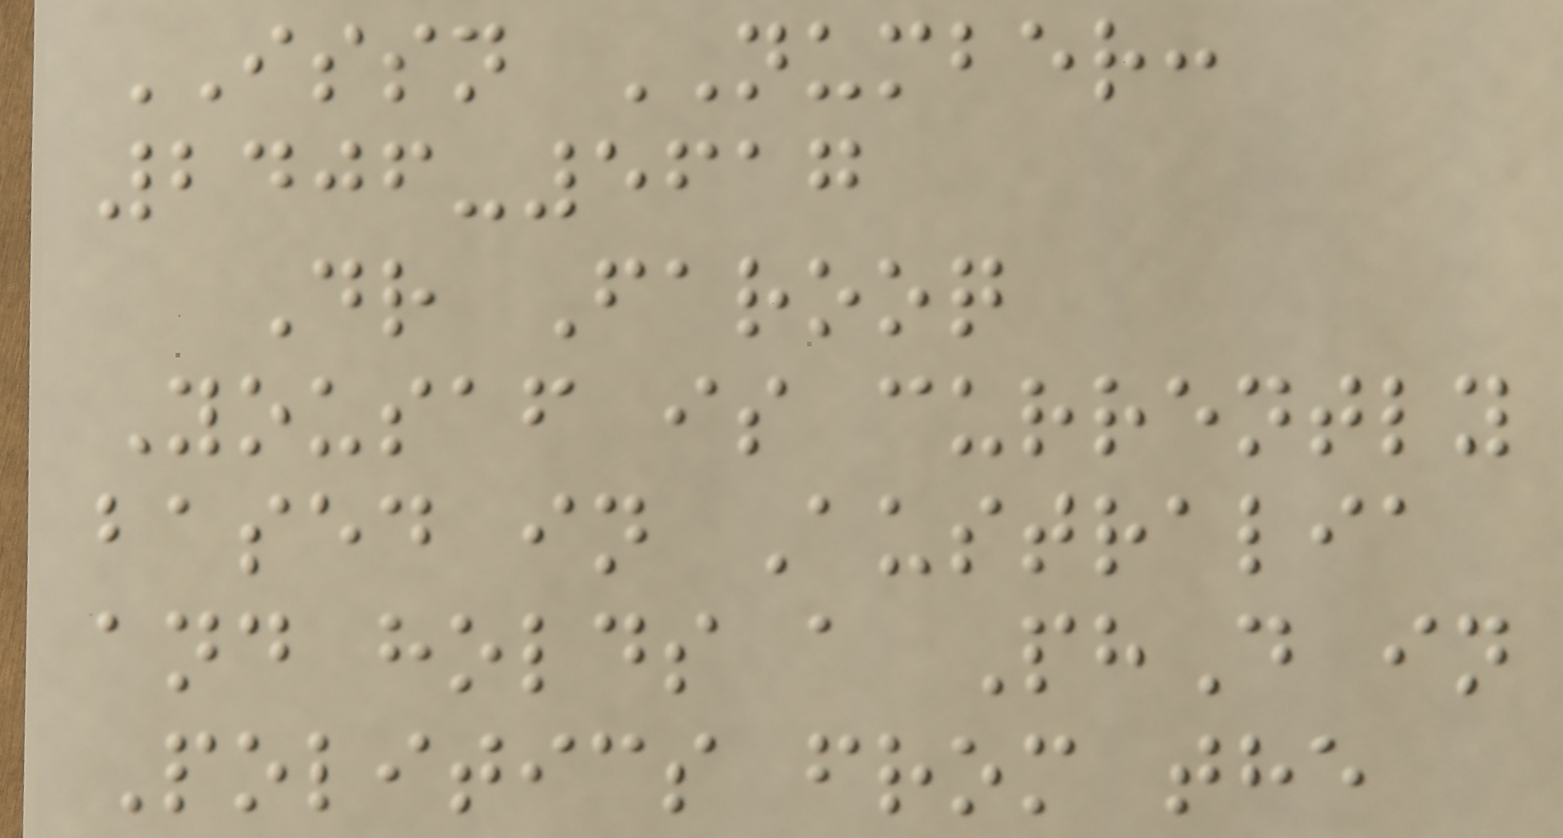ISSN NUMBER:
2406-5617
Dr Farooq
Yousaf is currently
based in Australia
and holds a PhD in
Politics from the
